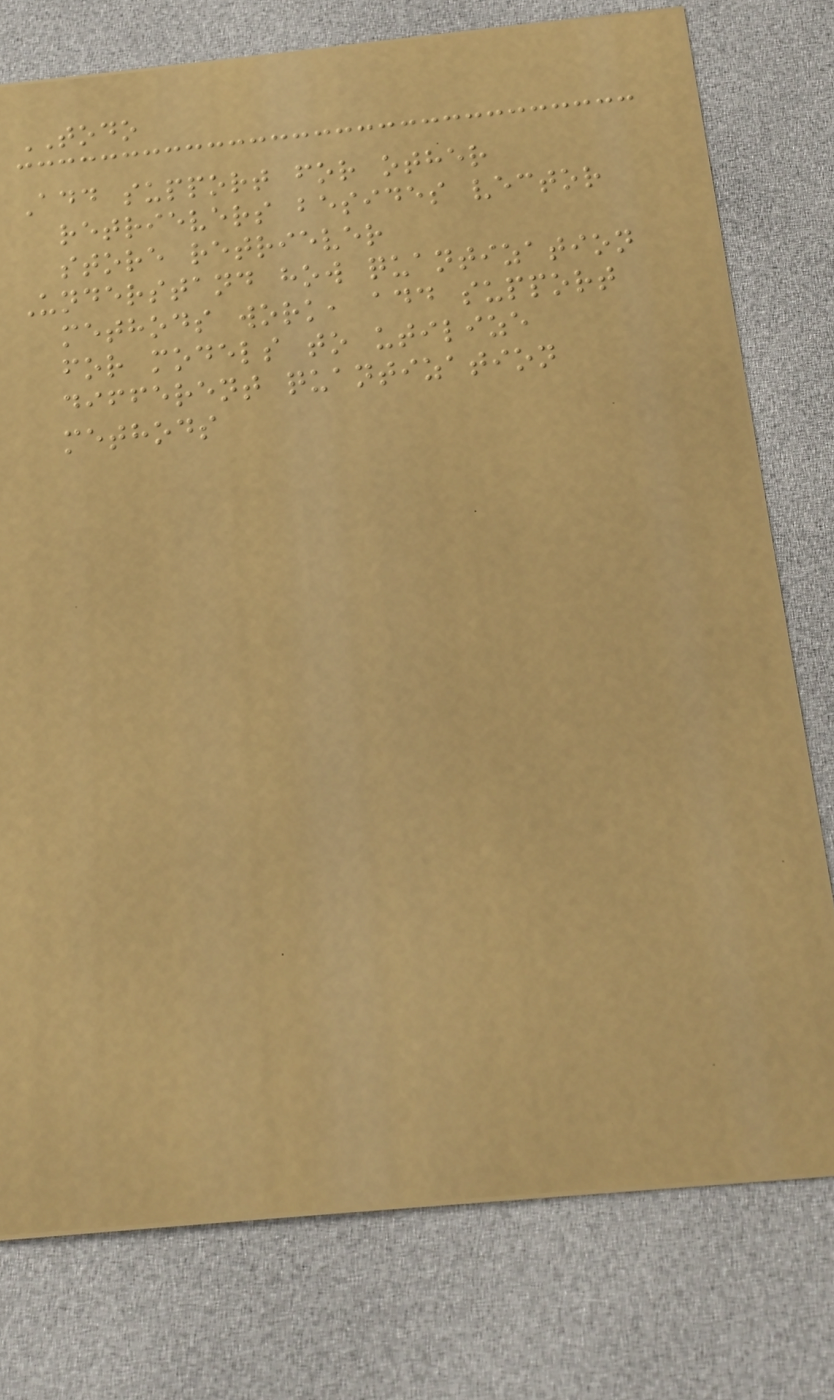TODO
Add support for other
retrievers besides vector
store retriever
Understand how quantization
methods work, add support
for models to utilize
different quantization
methods
